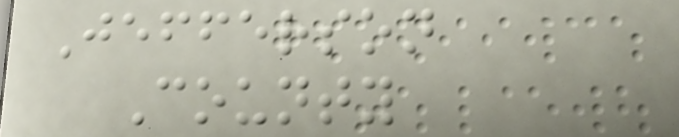Jefferson
County
